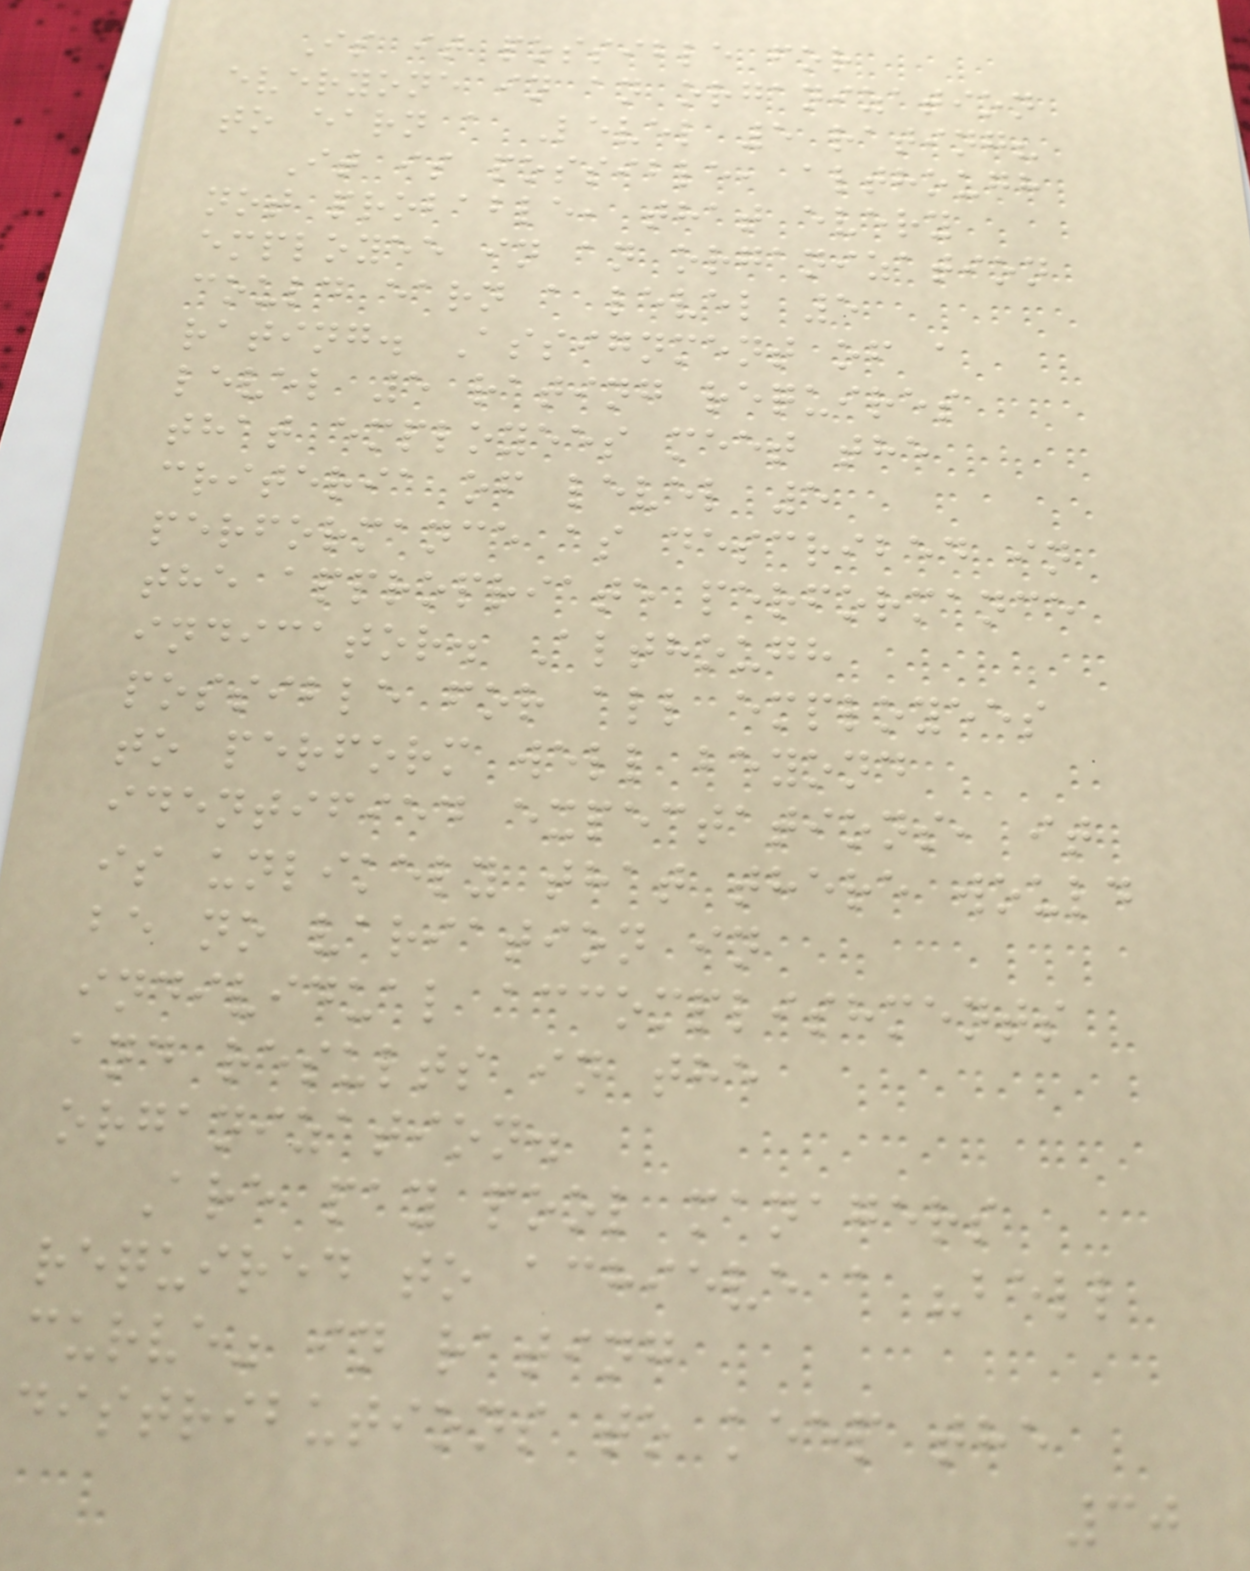Is it possible for
everyone in an organization
to earn a Level 5 rating?
It is possible, although
not probable, that every
employee in an organization
could earn a level 5
rating. Assignment of a
level 5 rating requires
that employees meet the
criteria of level 5
performance as described in
the appropriate performance
indicator. Although
possible for all employees
to perform well beyond
identified expectations, it
is unlikely that there would
be no variation in
individual accomplishments
and results in the
organization.
Are pay pool managers
required to achieve a "bell
curve" in rating
distributions to keep the
30
